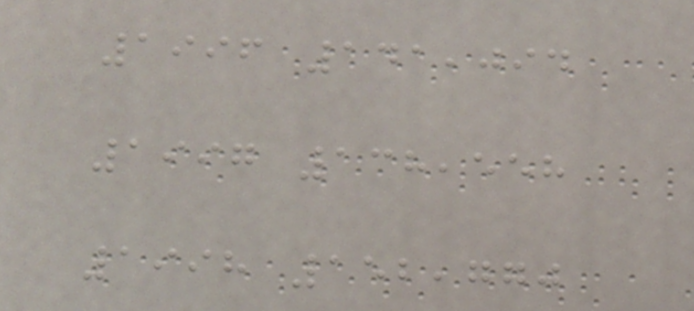1996 141,094
1997 138,558
1998 152,770
